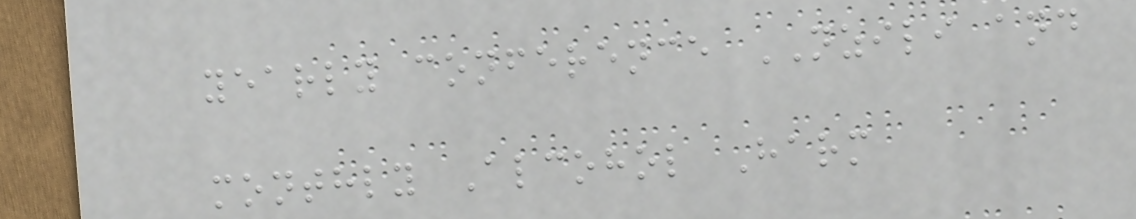yearly conference NZILI and
monthly Alcohol Harm
